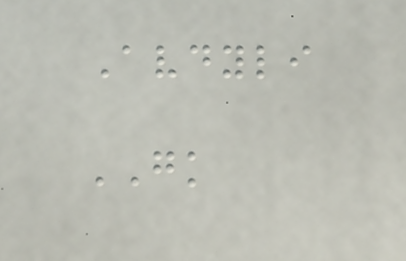Avdyli
GK
